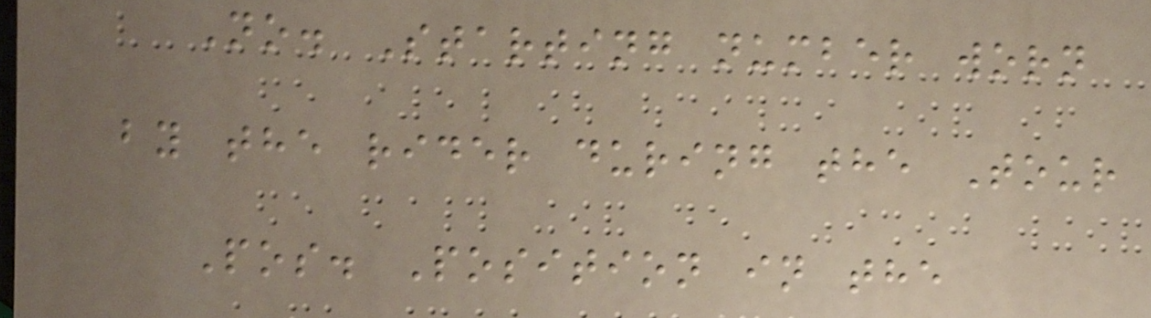No. Starting number worn
by the rider during the Tour
Pos. Position in the
